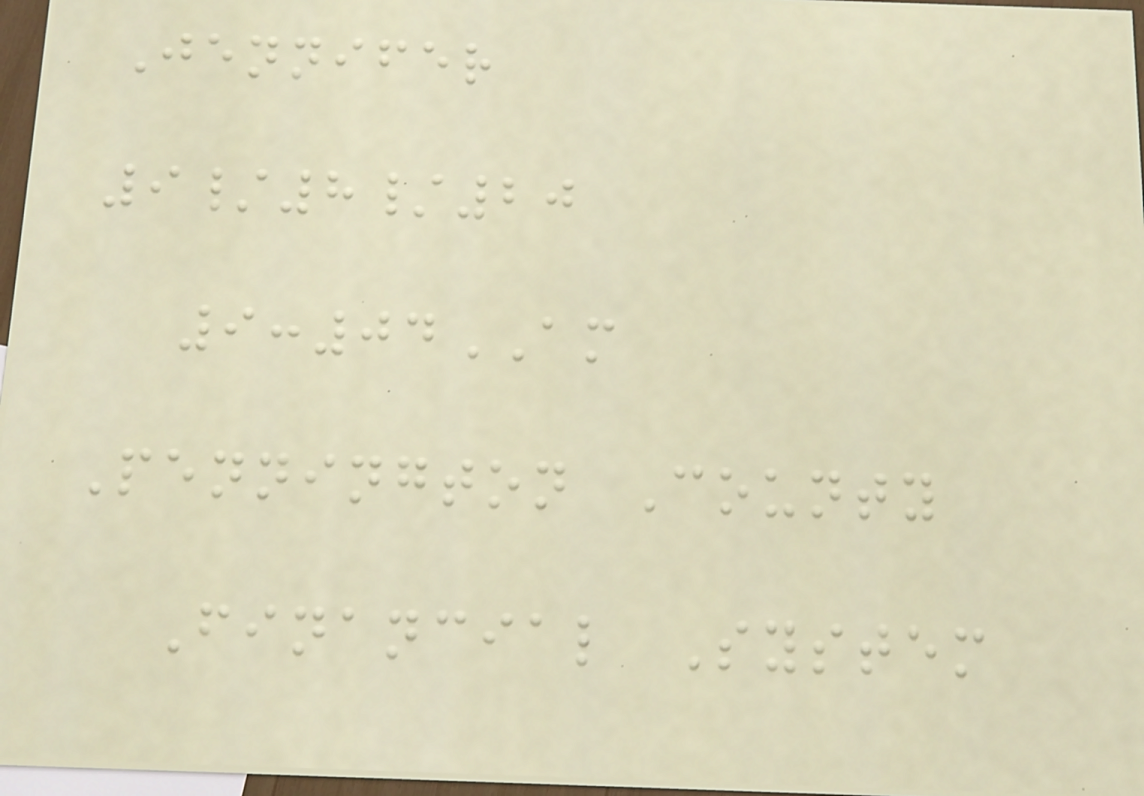Jennifer
9/8/20
9:04AM
Pennington County
Financial System
